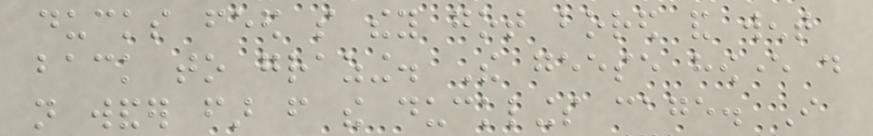ducks feed so they got bored and went
back to grazing. The geese however do
not wander far from the ducklings cage. I
